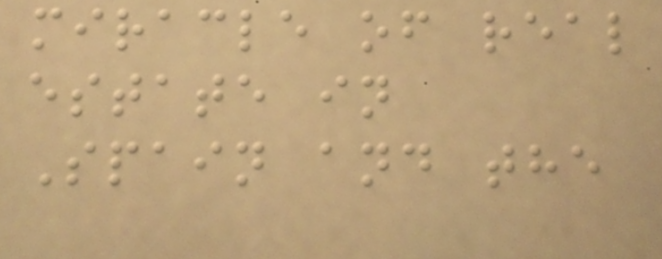miracle of real
estate in
Spain and the
